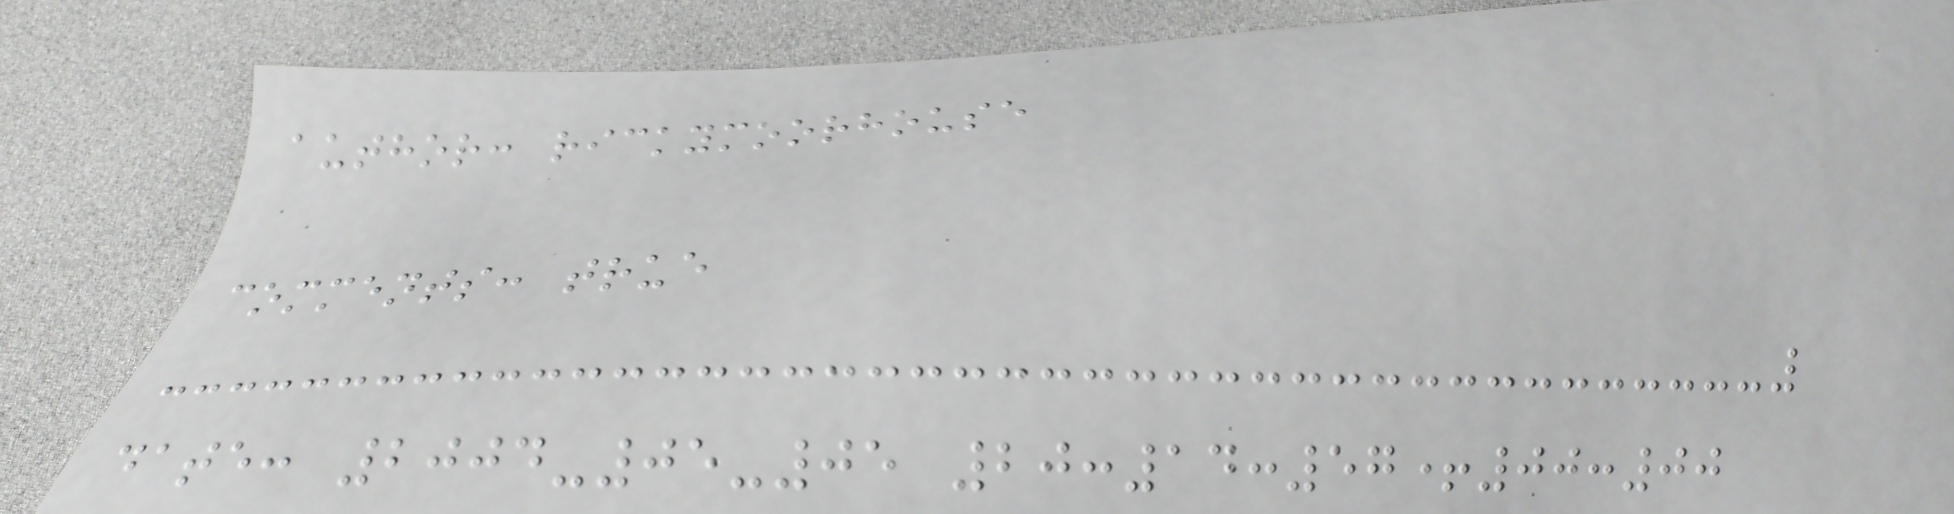author: rickymoorhouse
comments: true
date: 2004-05-05 20:14:57+00:00
